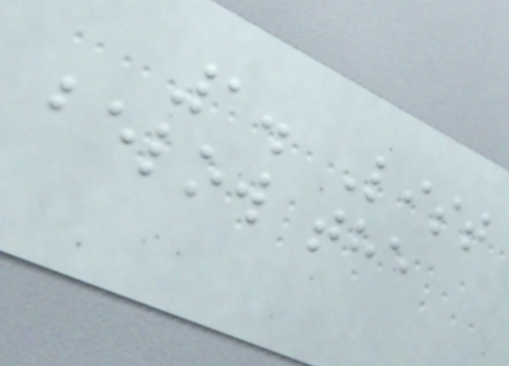1. List
below the
